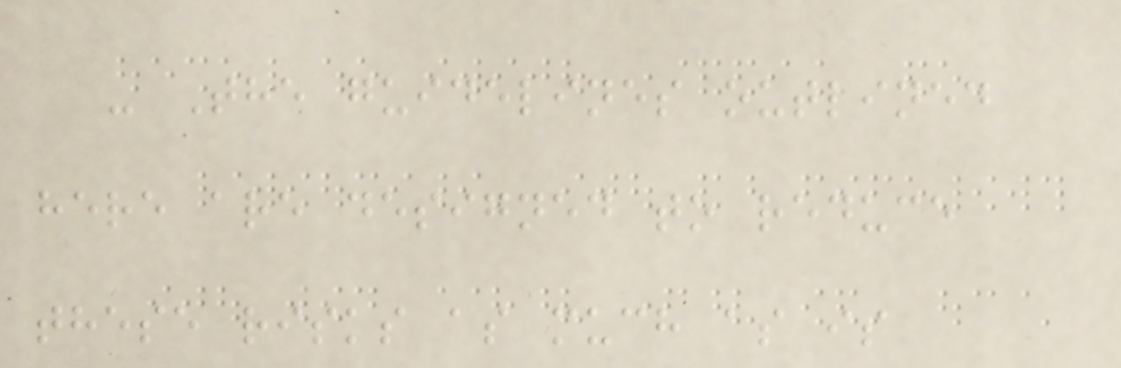- The guidelines outlined
here are designed to reduce
these risks as much as is
